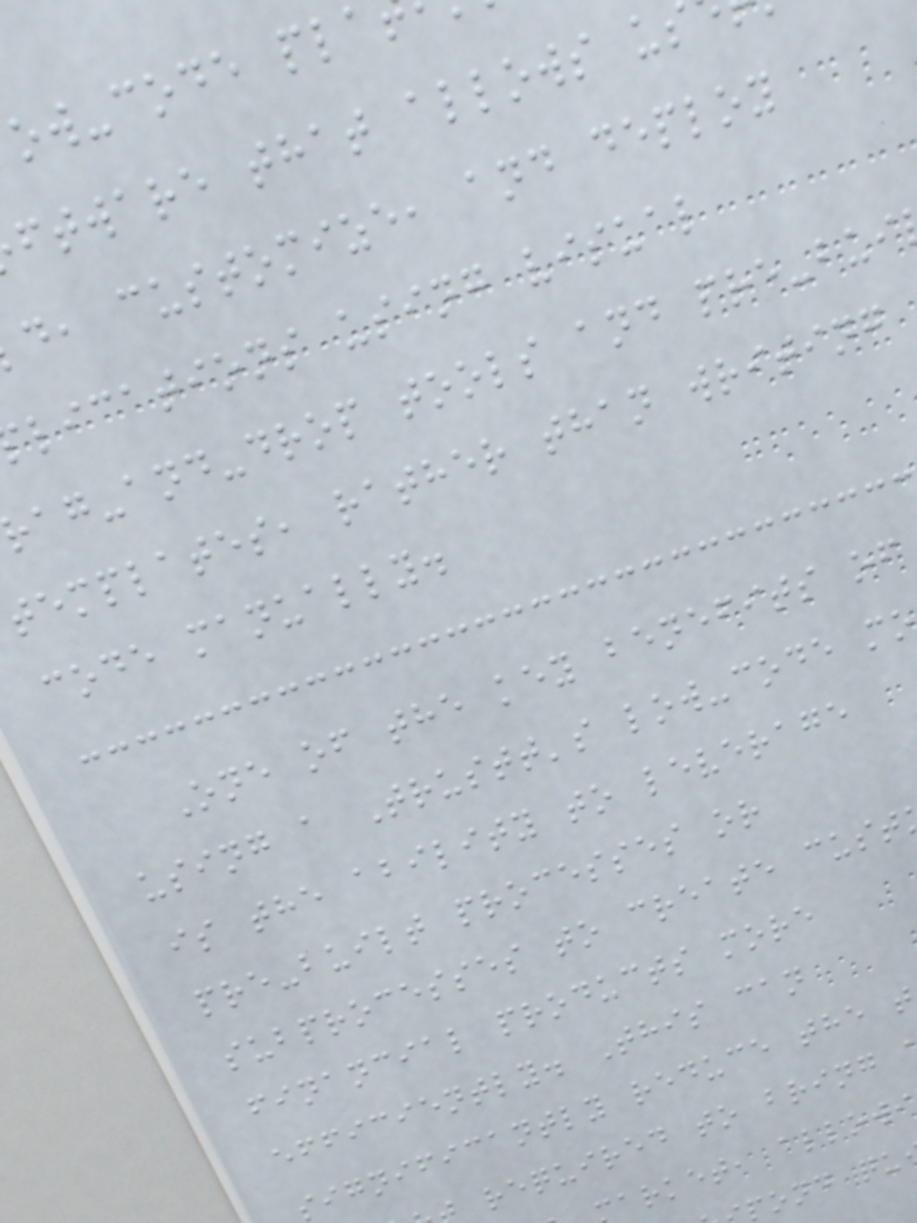ow-code pla
ftware that allows us
d, customize, and deploy
lications using visual
ag-and-drop tools and pre-bui
templates, rather than writing
code manually.
One of the key benefits of
using a Trustt's low-code mo
is the ability to leverage
pre-built processes or
subprocesses to create cust
financial products more
efficiently. This can
significantly reduce the t
required to bring
arket, allowi
